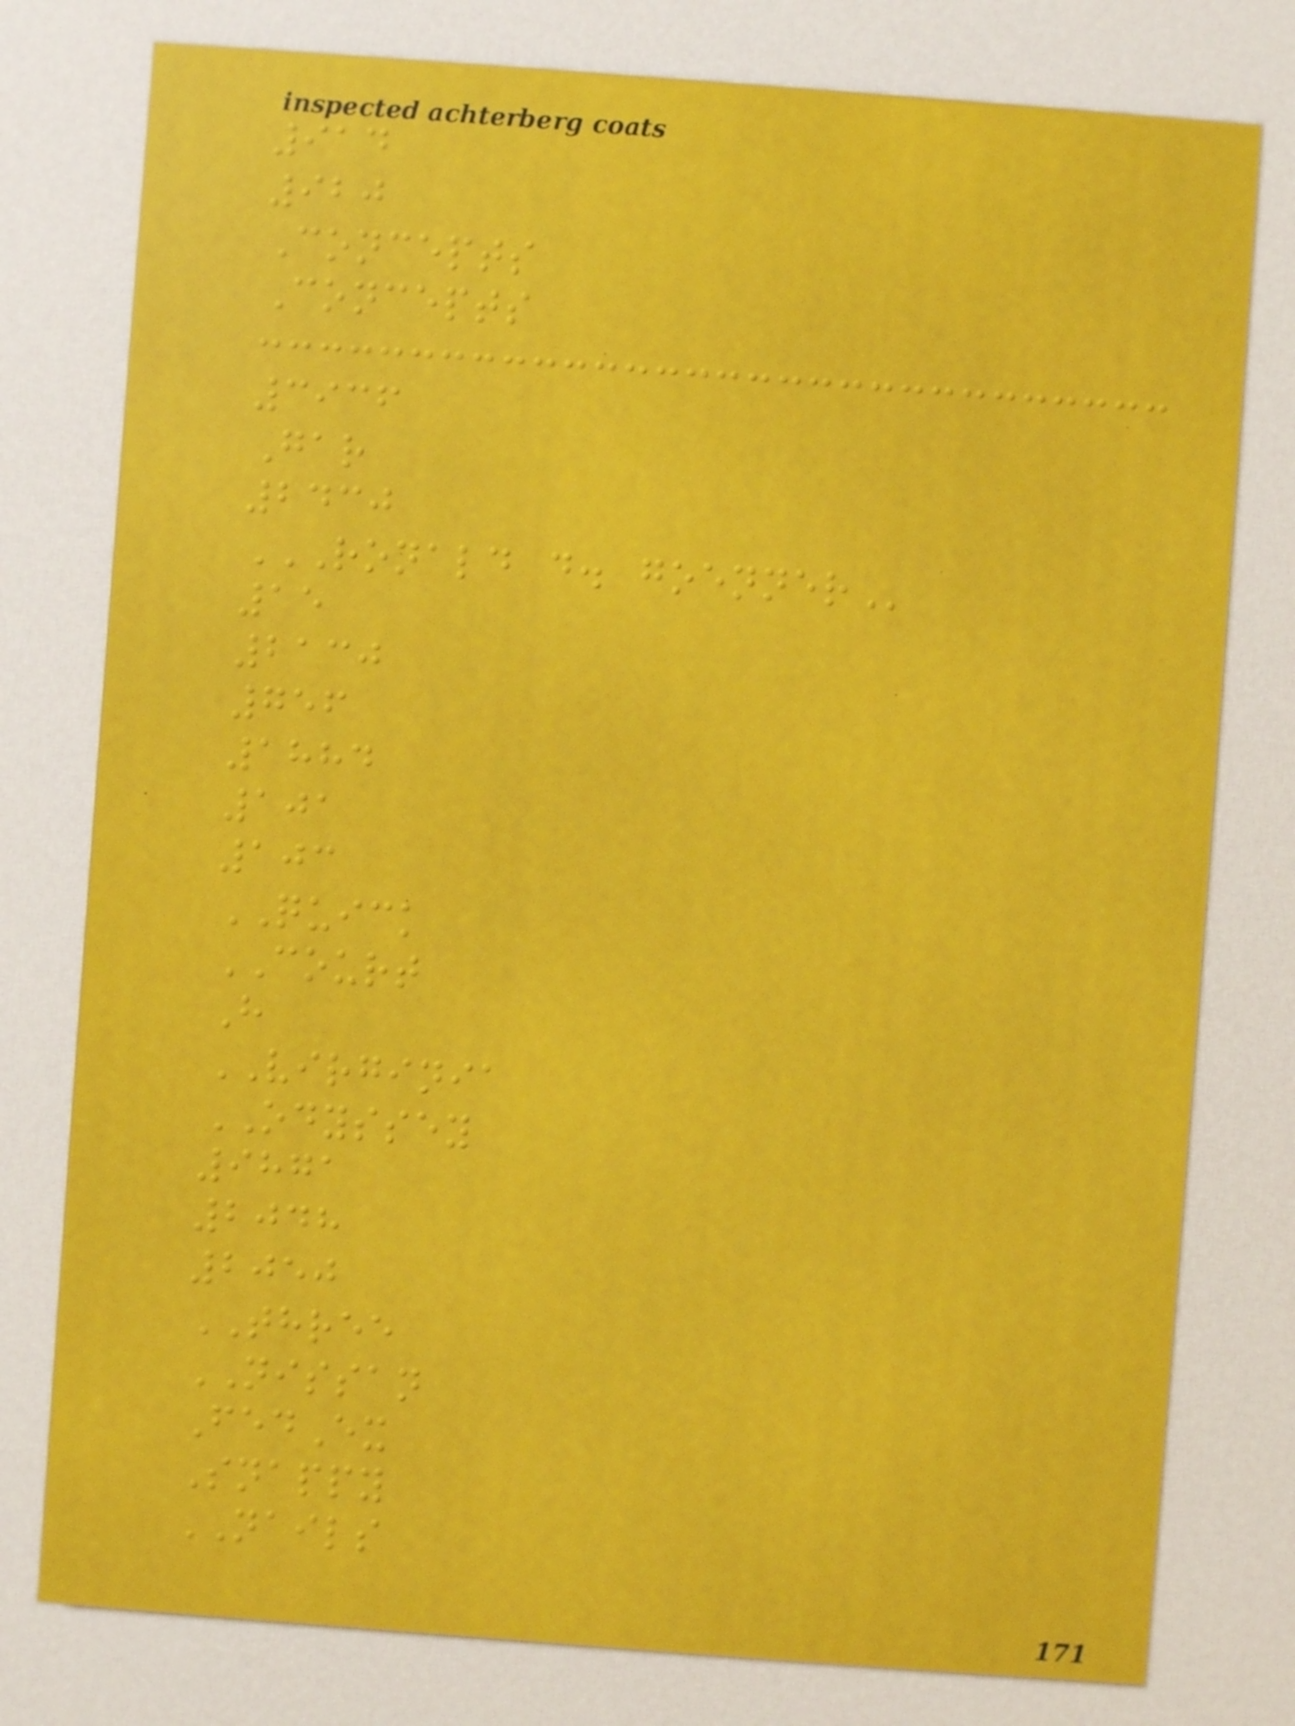914
920
Concepts
Concepts
3936
Gar
2430
RONALD D. GOENNER
15
2130
756
1884
101
103
QUICK
COURT
H
VIRGINIA
ODYSSEY
9871
2048
2050
THREE
NISSAN
FedEx
Snappy
NAILS
